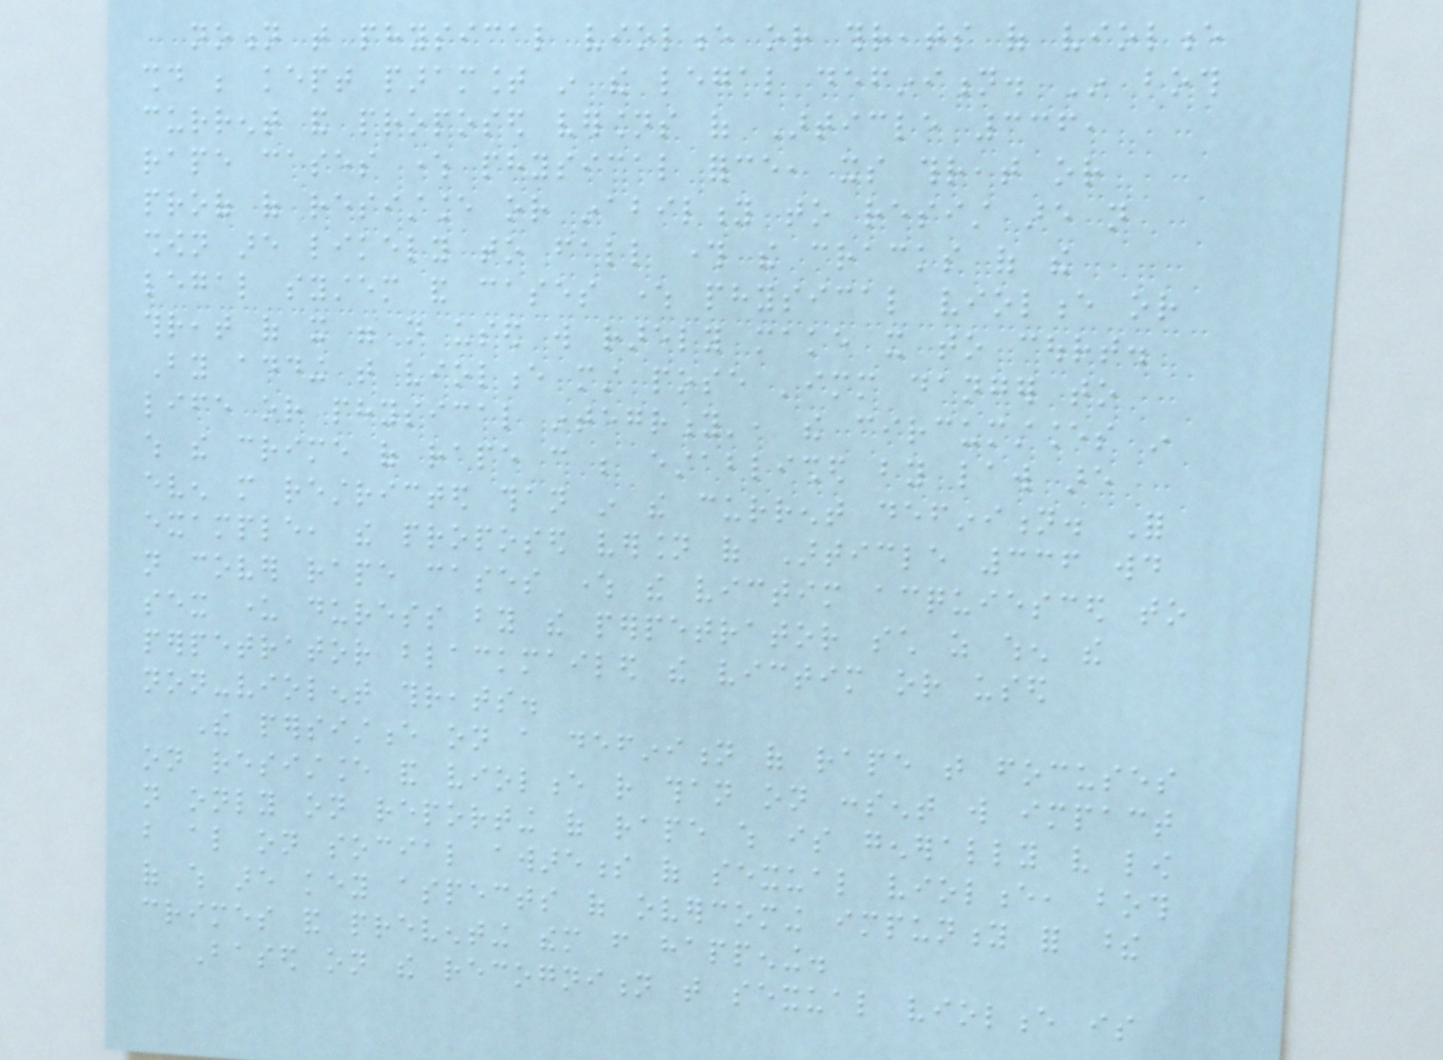notion that physical violence or threats of violence
should be kept paramount in the legal definition. In both
current and proposed versions of Article 336,
rape cases where physical force, its threat or
proof of resistance or inability to resist are not
shown are likely to fall through the cracks of the
legal system and cases where physical violence or
threat of it were not used will rarely make it to court.
By adding that violence must pose 'immediate danger to
life or physical integrity', the circumstances in
which the crime of rape can be established by law are
even more restricted than in the current definition. For
example, the proposed version of Article 336 would
not cover rape cases where the victim acquiesced to
sex under duress by the perpetrator such as when the
perpetrator blackmailed the victim or used
non-violent threats.
The persistence on a definition of rape that focuses
on resistance and violence rather than on consent will impact
not only on reporting of rape which is generally very low
but also on social awareness of sexual violence, both
of which are key aspects of overcoming impunity for these
crimes and preventing them from happening.
Based on the recognition that sexual violence is
